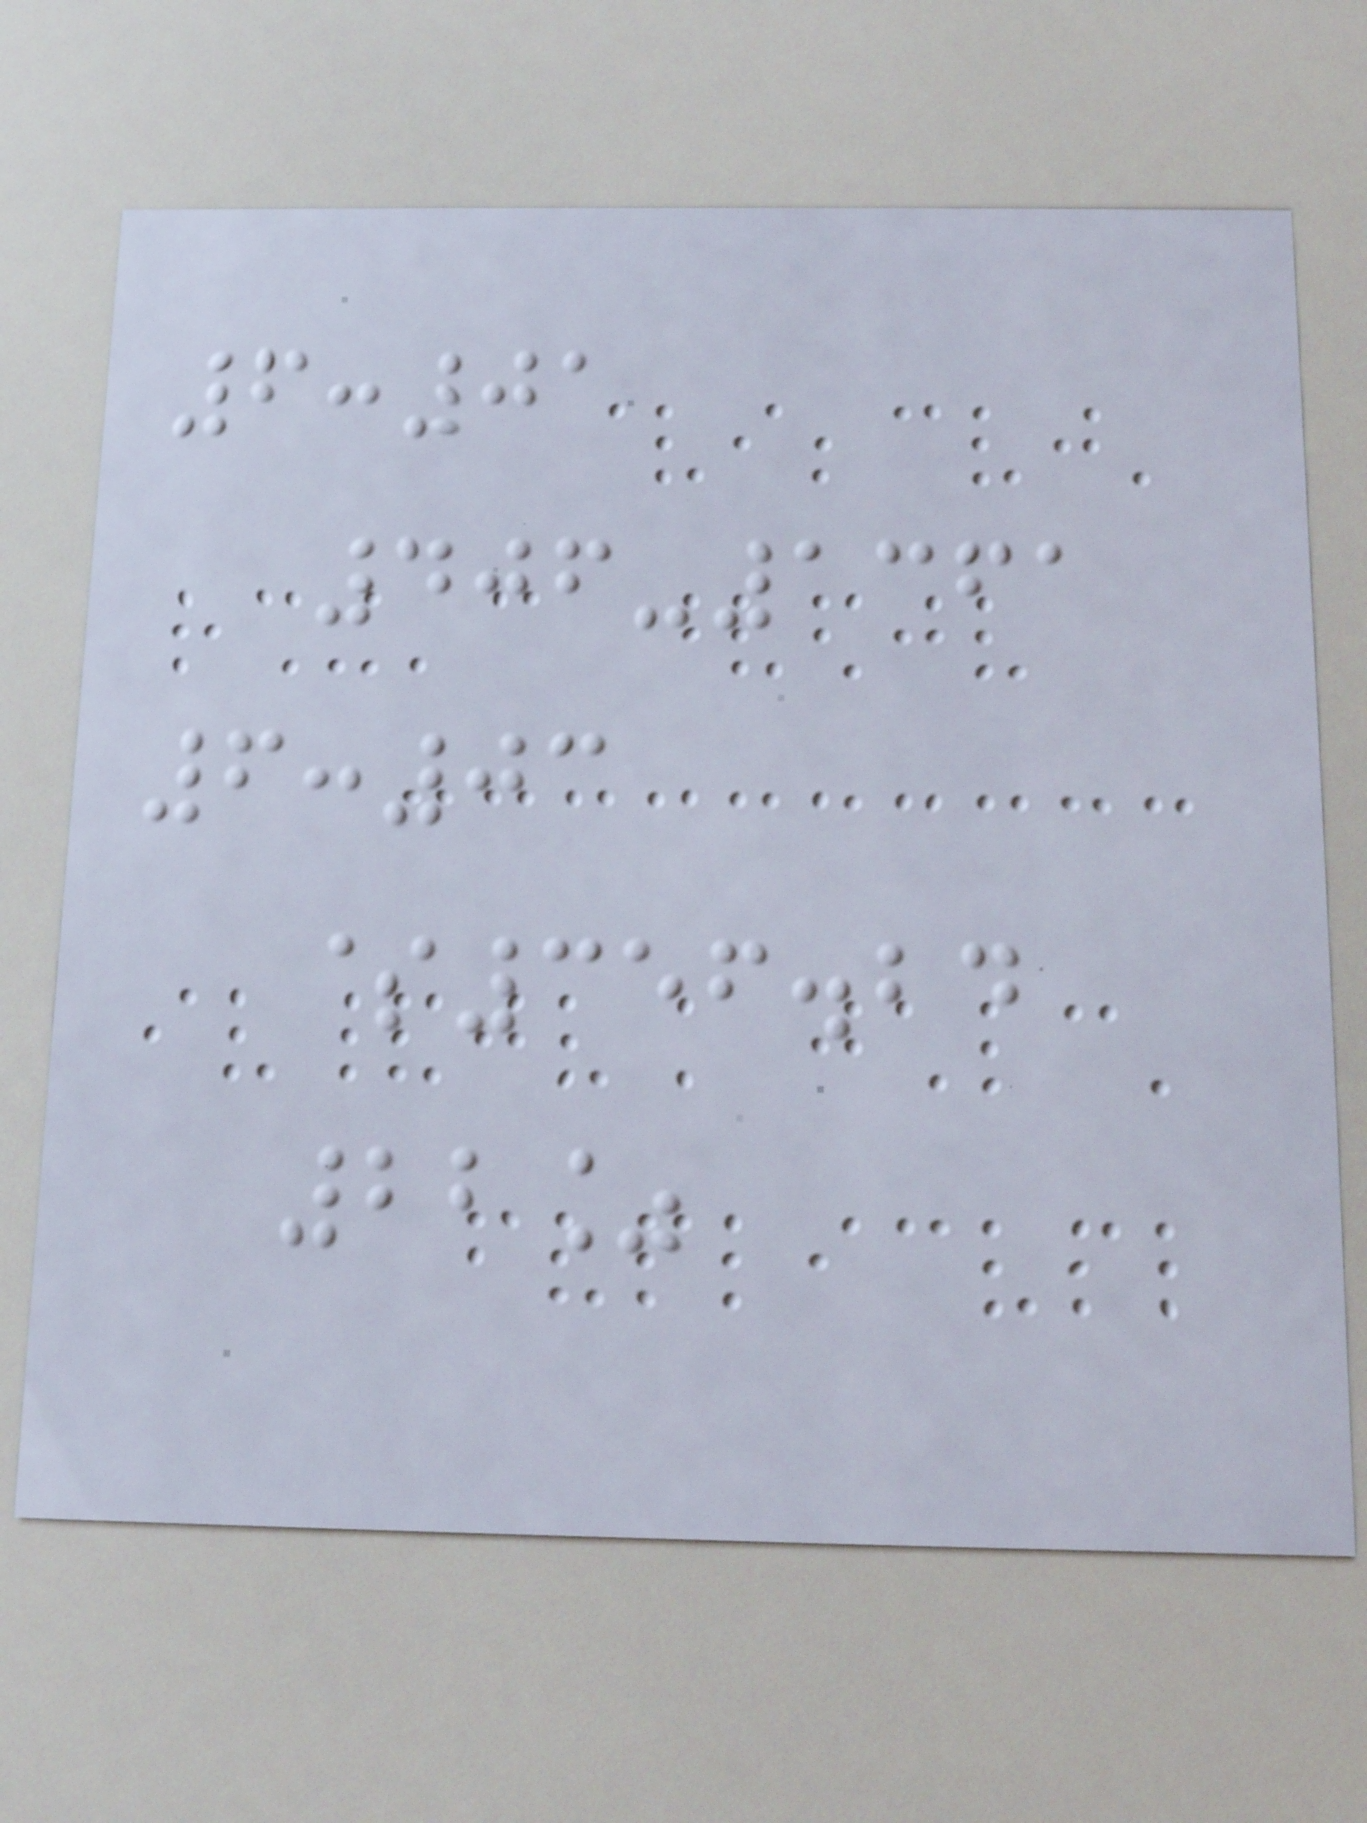6:01
406-1361
6:03
$356.24
22%
